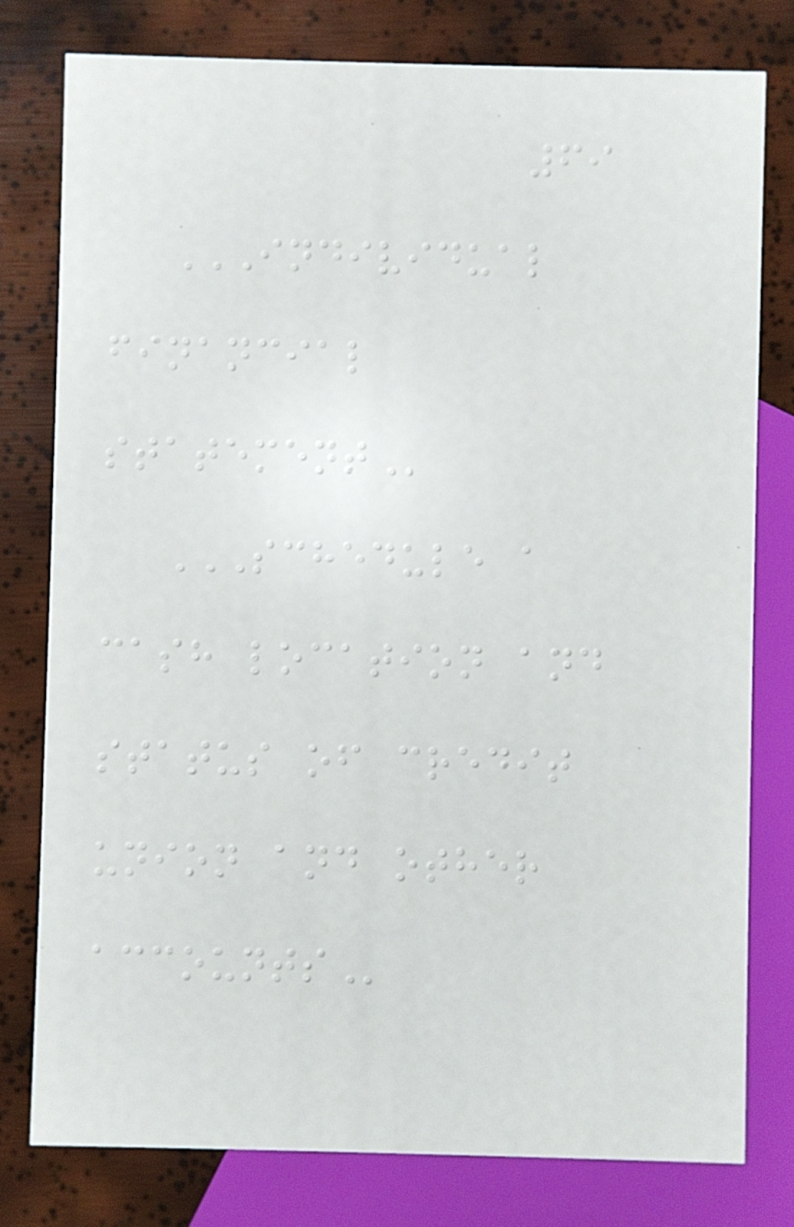69
INDIVIDUAL
FINANCIAL
STATEMENT
SCHEDULE A
CASH LOCATION AND
STATUS OF CREDIT
UNION AND OTHER
ACCOUNTS
